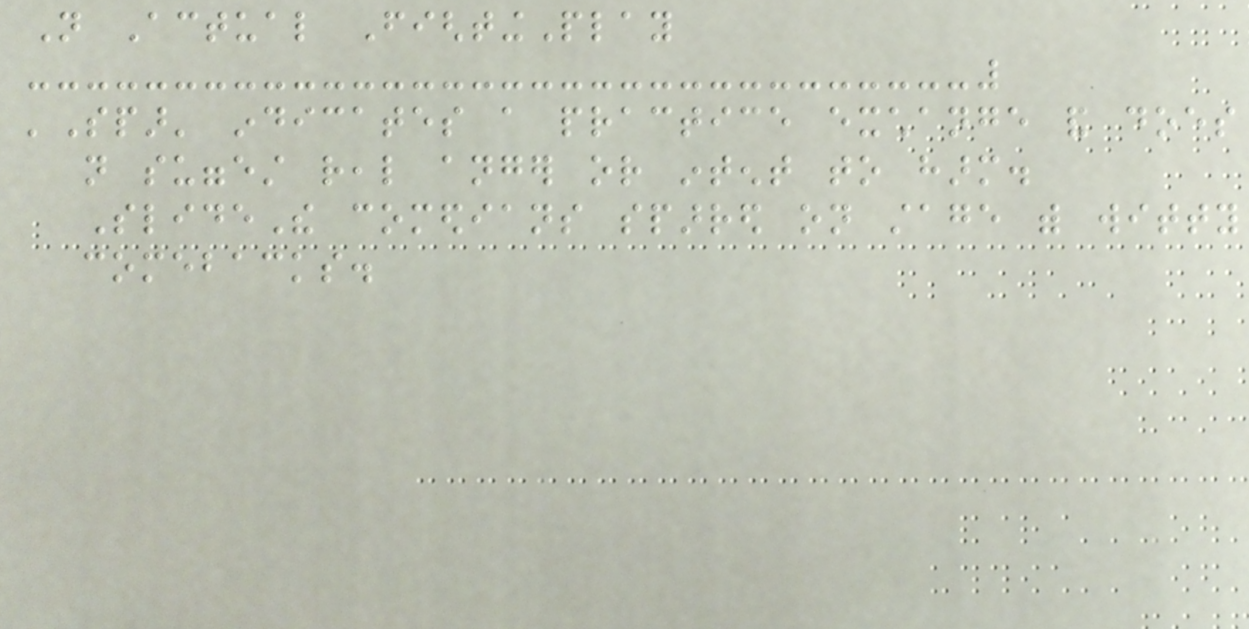Not Actual FightingPlay
'Spar' indicates a practice exchange and does
not suggest real anger or intent to harm.
SlideThe comedians sparred on stage with witty
comebacks.
